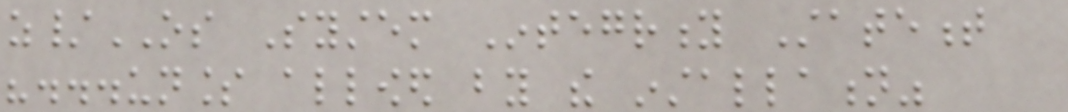z/OS System Integrity Statement
"...unless allowed by the installation"
